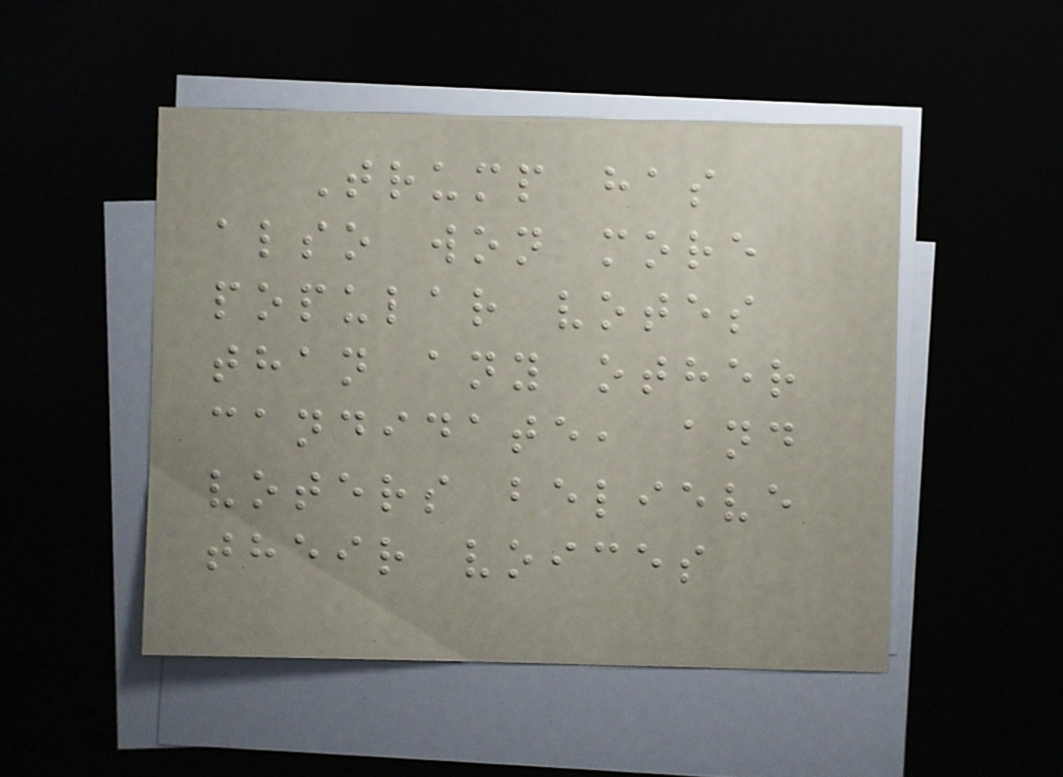Trump has
also won more
popular votes
than any other
candidate, and
voters believe
their voices
